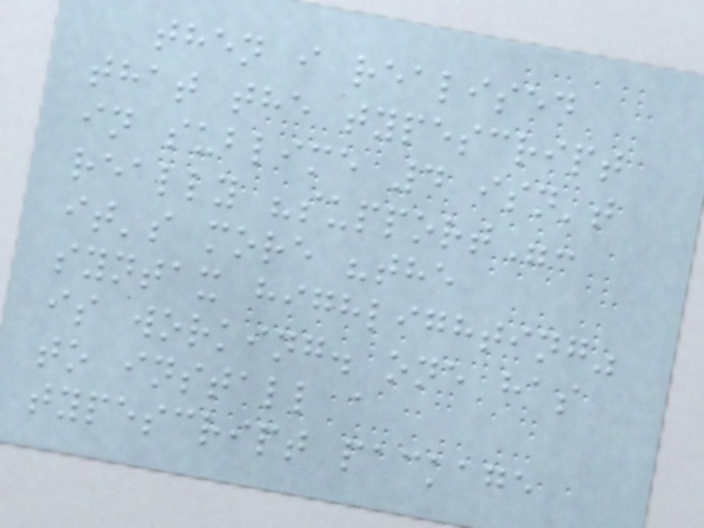then i realised
that the typescript
in sublime 4 isn't
really "support":
it's more "the
syntax highlighting"
is working. one has
to install a
typescript package
